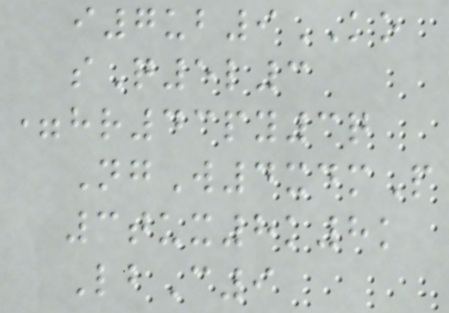i7ub9KO
sQ5l3
=hr43py3q
NgW4xdmP
3tux8k8k
LbC9
